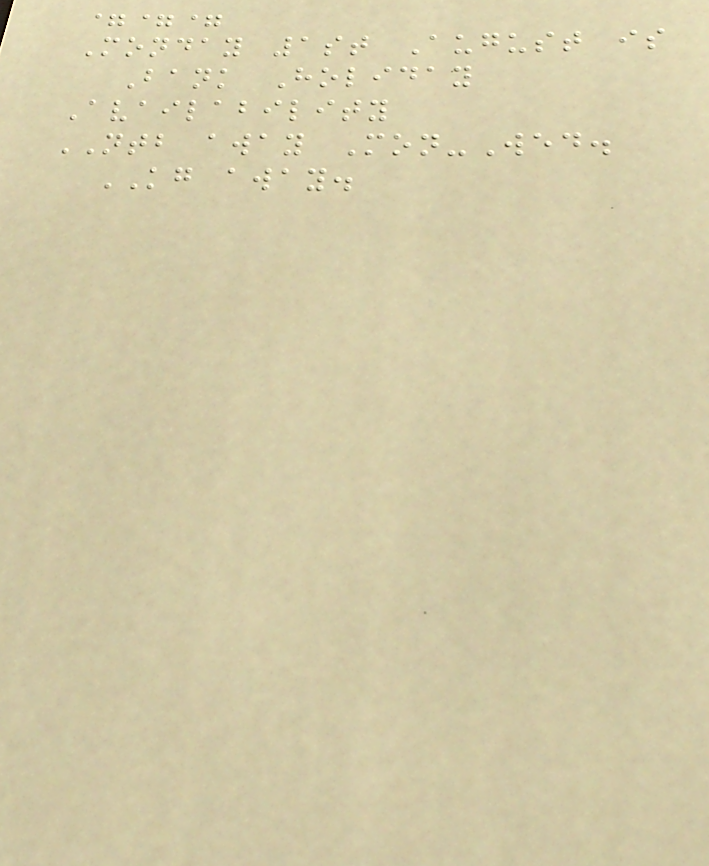===
Monday 1st August is
Bank Holiday
Availability
NTB away Mon-Wed.
KG away.
